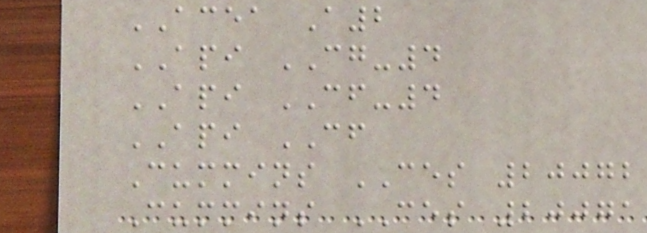ACEA A2
API CG-4
API CF-4
API CF
Cummins CES 20072
Cummins CES 20071
